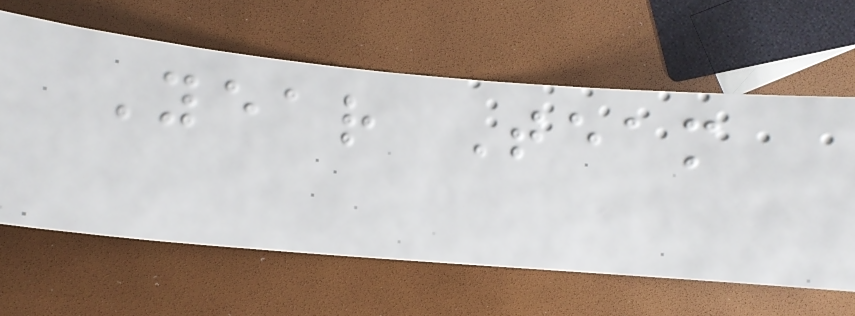Year Team
